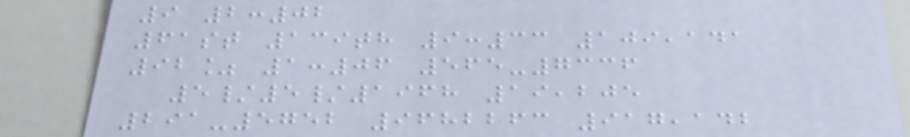9 2:02
61st 139th 9:33 109,141
92% 1:06 565-7336
5/5/1968 19,205
291-5752 9682263 917,142
